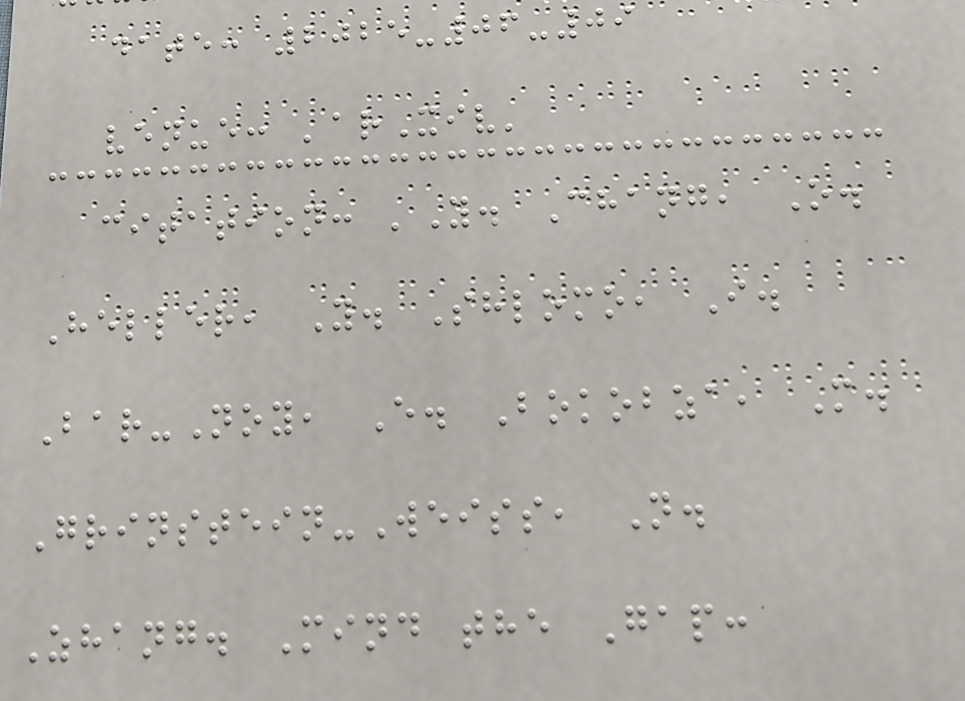date: 2025-06-09
venue: 'arXiv'
citation: 'Y. Chang, O.
Heller, Y. Shlomo, I.
Bar-Noy, E. Bokobza, M.
Grinstein-Weiss, N.
Zhang. Mind the Gap:
